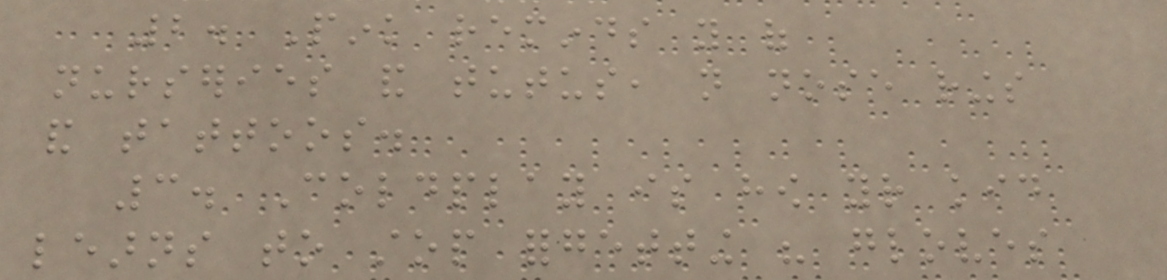2. Pink reminds you of
nurseries and tutus, not nose rings
and tattoos.
3. Coldplay is how your kid
learns to stop forgetting his gloves
